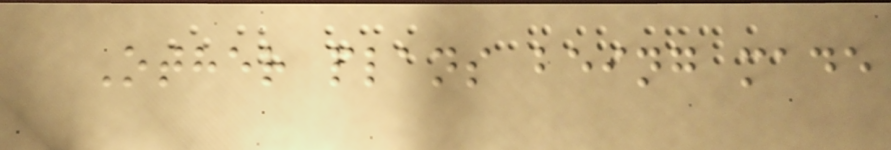Other plans being made
